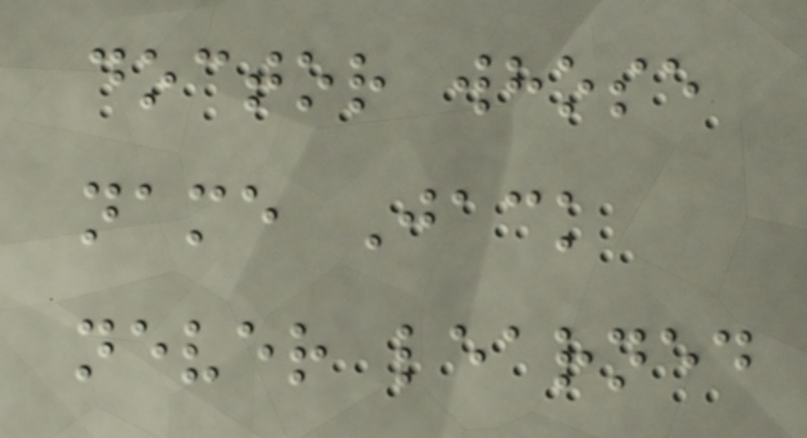doctor whose
name Jack
never learned
